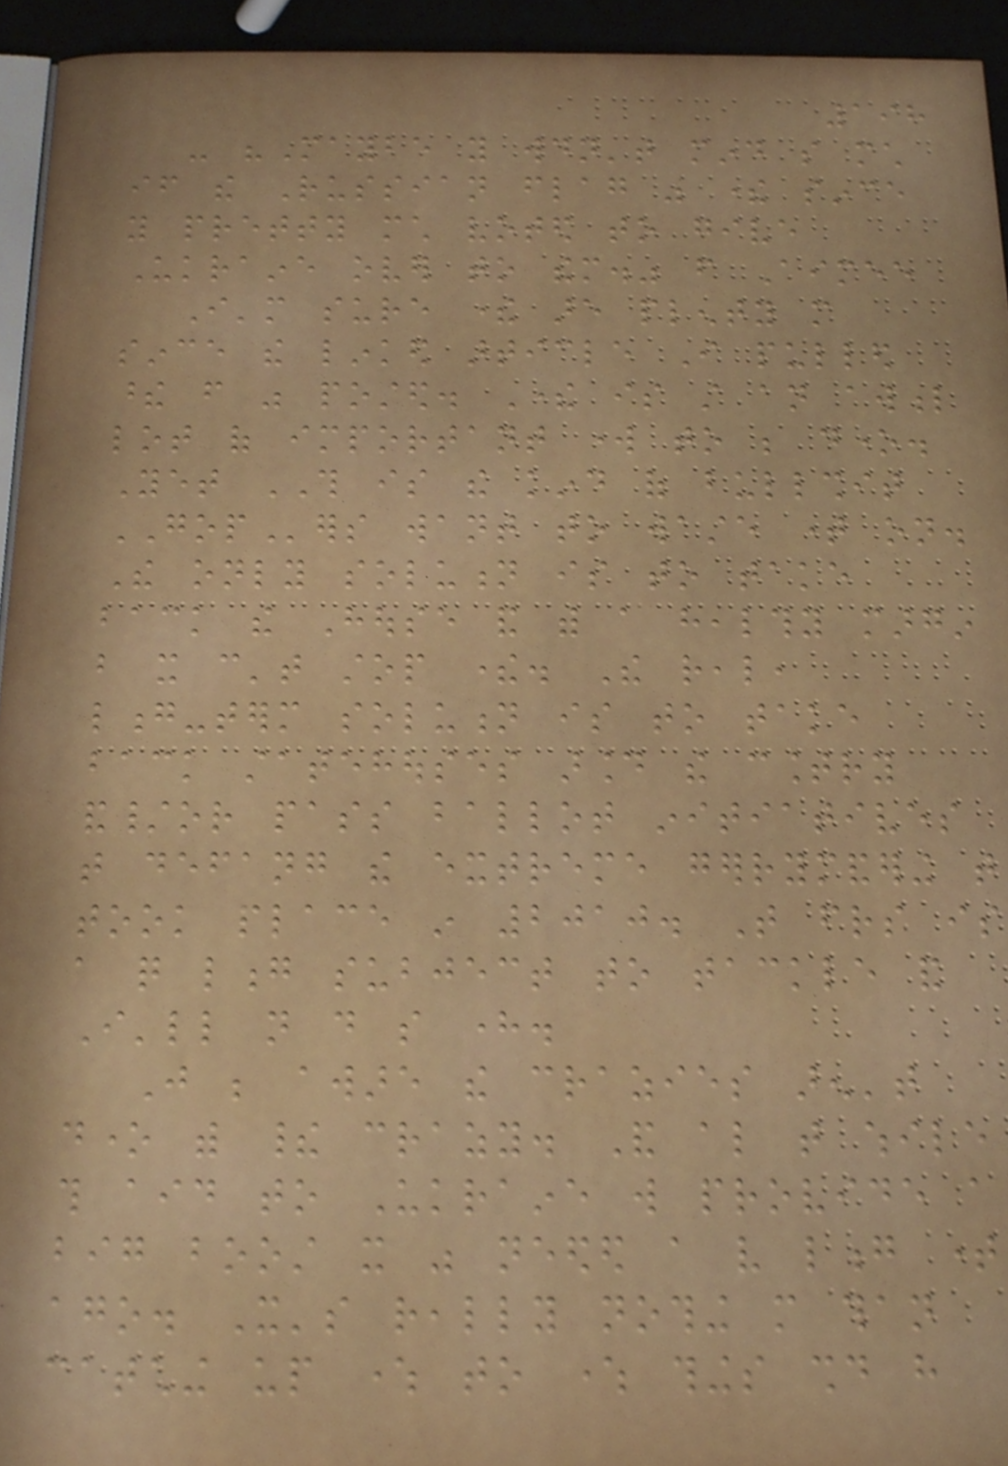198
- "Maybe you wouldn't mind so much
if the Russian flag was there since
you pretty much voted to give
Ukraine over to them." from Aimee
I'm sure there are plenty more
since the linked article I pulled
these from was posted. There is still an awful
lot of important work to be done.
Yet THIS is the kind of bullshit
GOPers want to waste time on.
The only solution is to take
back the House and with a healthy margin
but it can't stop there. The real,
long-term solution is to take
back statehouses around the country
and/or pass ballot initiatives
that defang the extreme gerrymandering that
took place in 2010. That friends is
a quite long subject to tackle and
I'll not do so here.
Just be aware the crazies aren't
done with their crazy. And also that while
this aid to Ukraine will provide a
big boost it was needed a very long time
ago. It's really nothing more than
catching up where to where things should have
